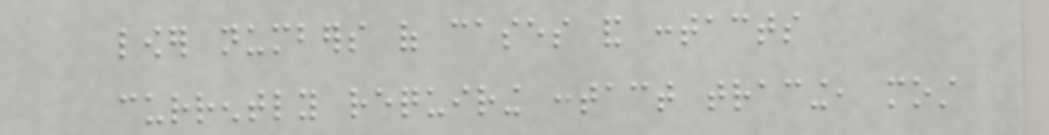lower numbers of cases and contacts
currently requiring contact tracing, most
